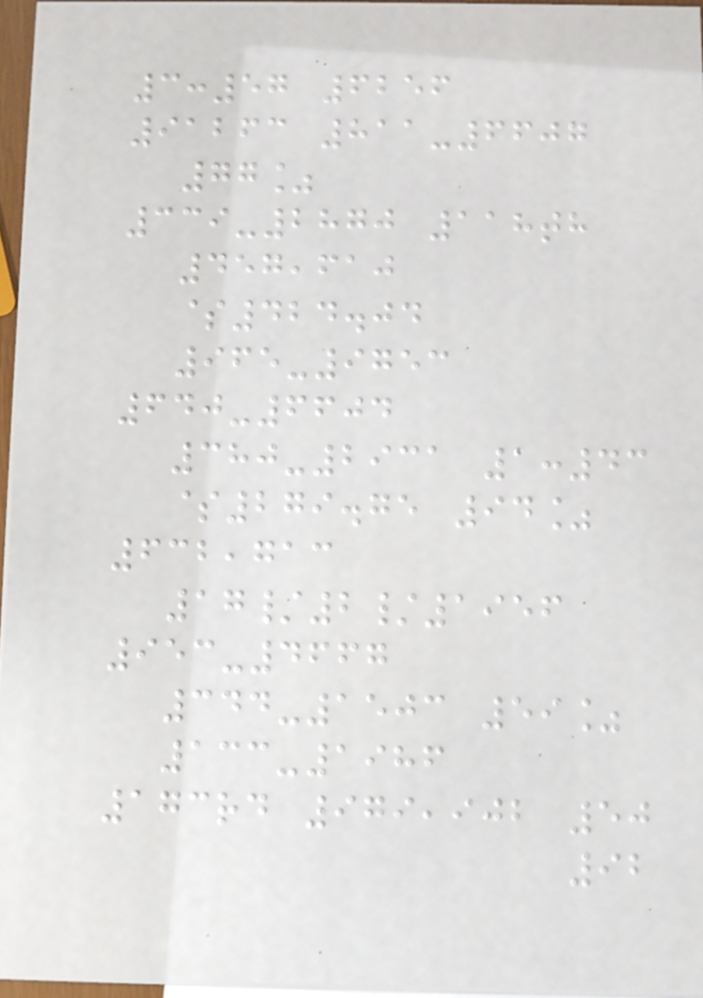3:57 6256
91263 811-6607
77%
339-2870 118th
457,610
$424.04
965-9753
640-6604
380-2931 1:43
$279.75 94%
632,713
17/2/1956
953-4667
344-1503 59%
133-1986
173rd 979,902 50
92
